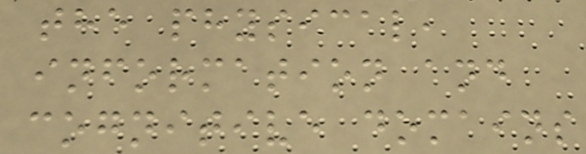the physical,
information and
cognitive domains
